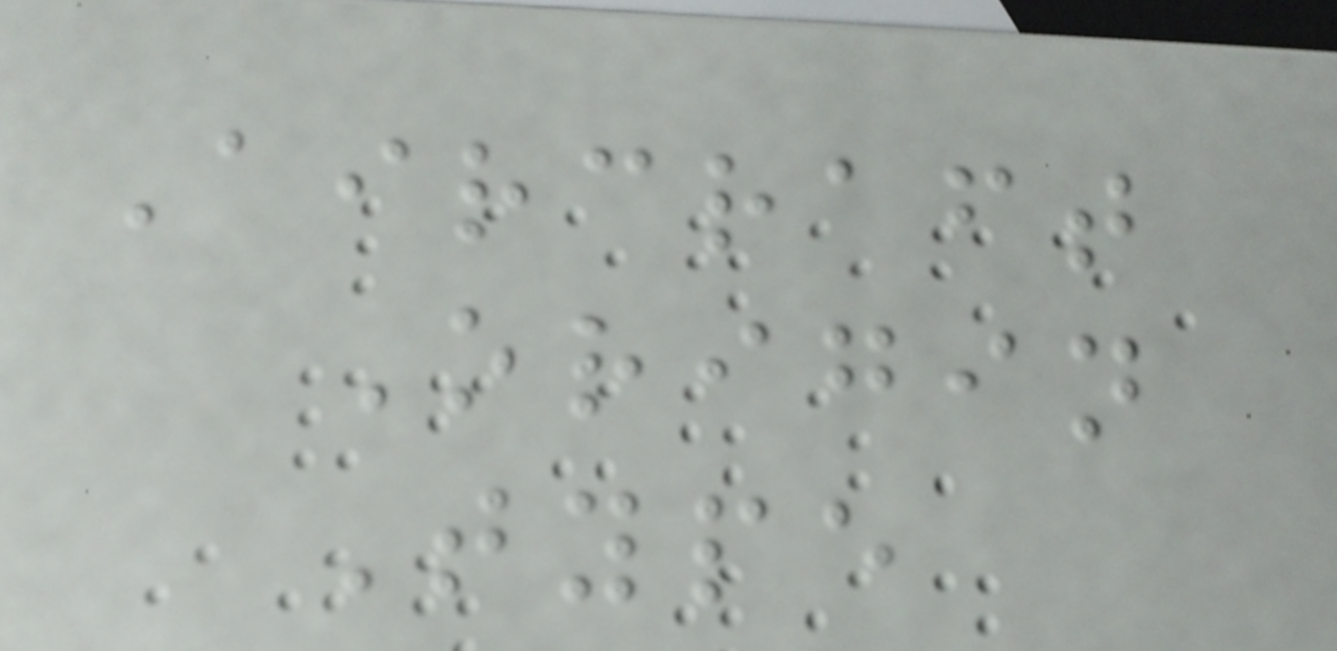Aircraft
Origin
Type
